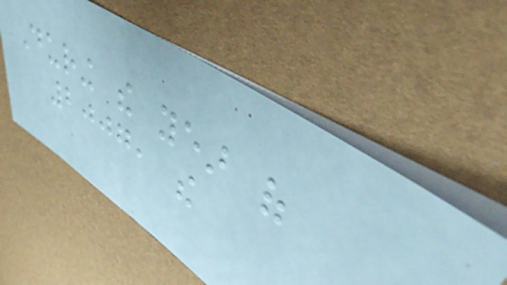During the year of
2007, the
